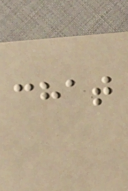chat
